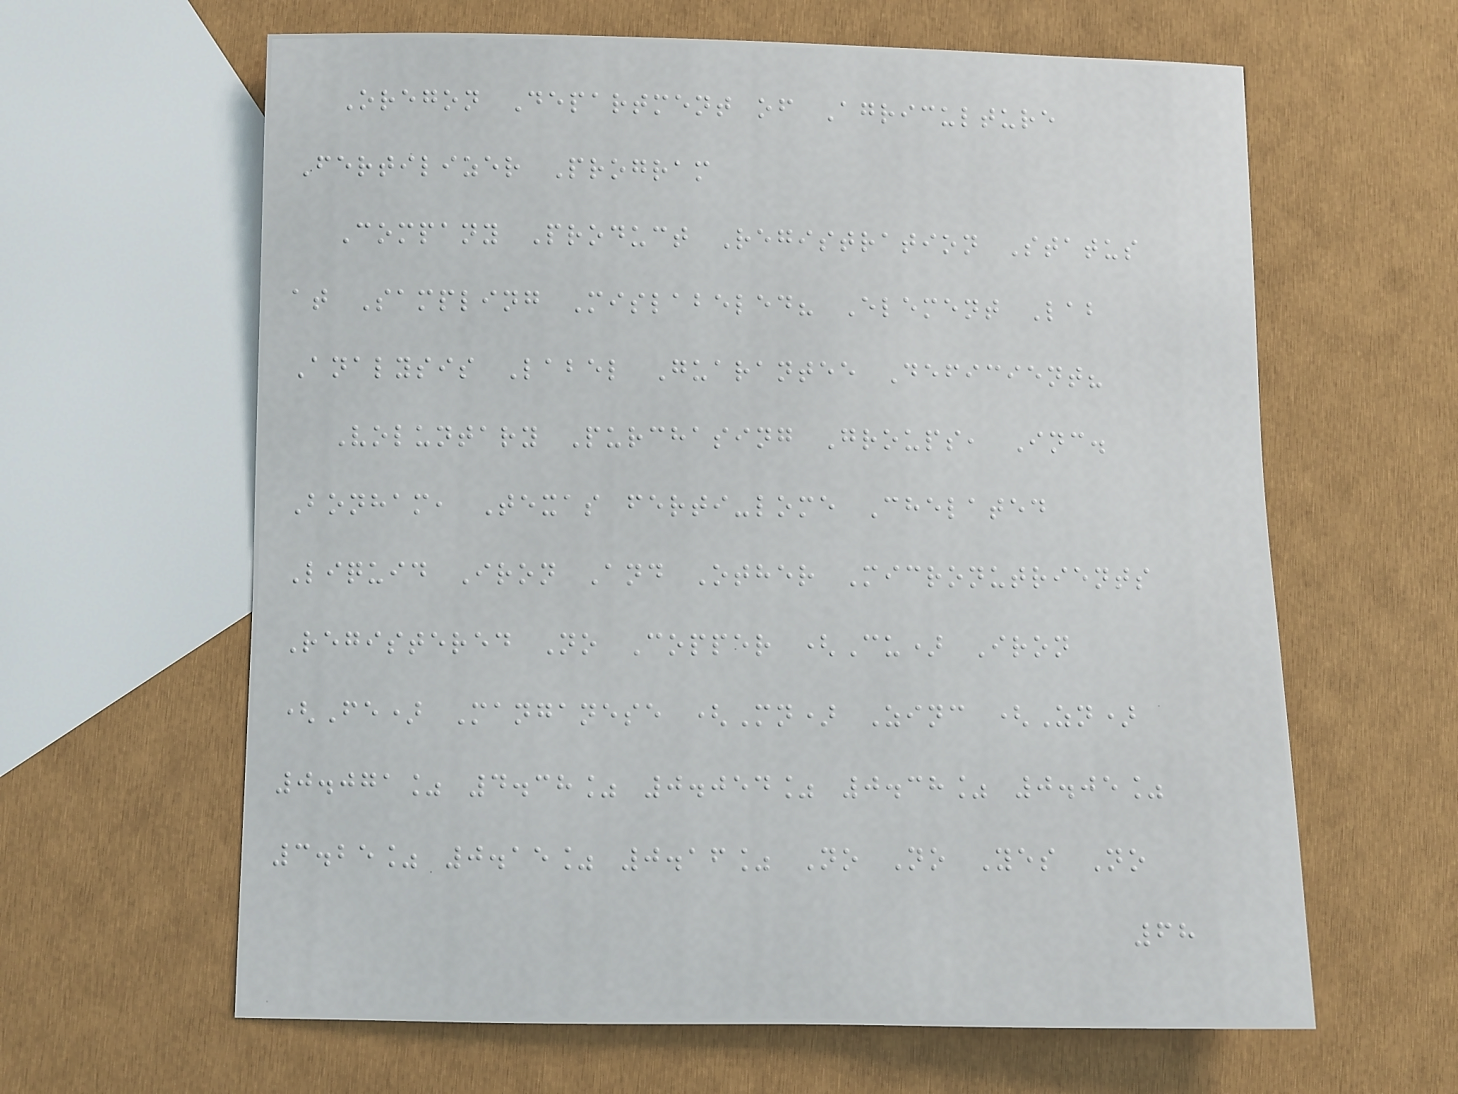Oregon Department of Agriculture
Fertilizer Program
Company Product Registration Status
at Sampling Mislabeled? Element Lab
Analysis Label Guarantee Deficient?
Voluntary Purchasing Groups, Inc.
Bonham, Texas ferti-lome Chelated
Liquid Iron And Other Micronutrients
Registered No Copper (Cu) Iron
(Fe) Manganese (Mn) Zinc (Zn)
0.071% 4.38% 0.054% 0.38% 0.05%
3.25% 0.15% 0.16% No No Yes No
68
